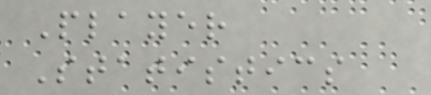Player
Statistics
